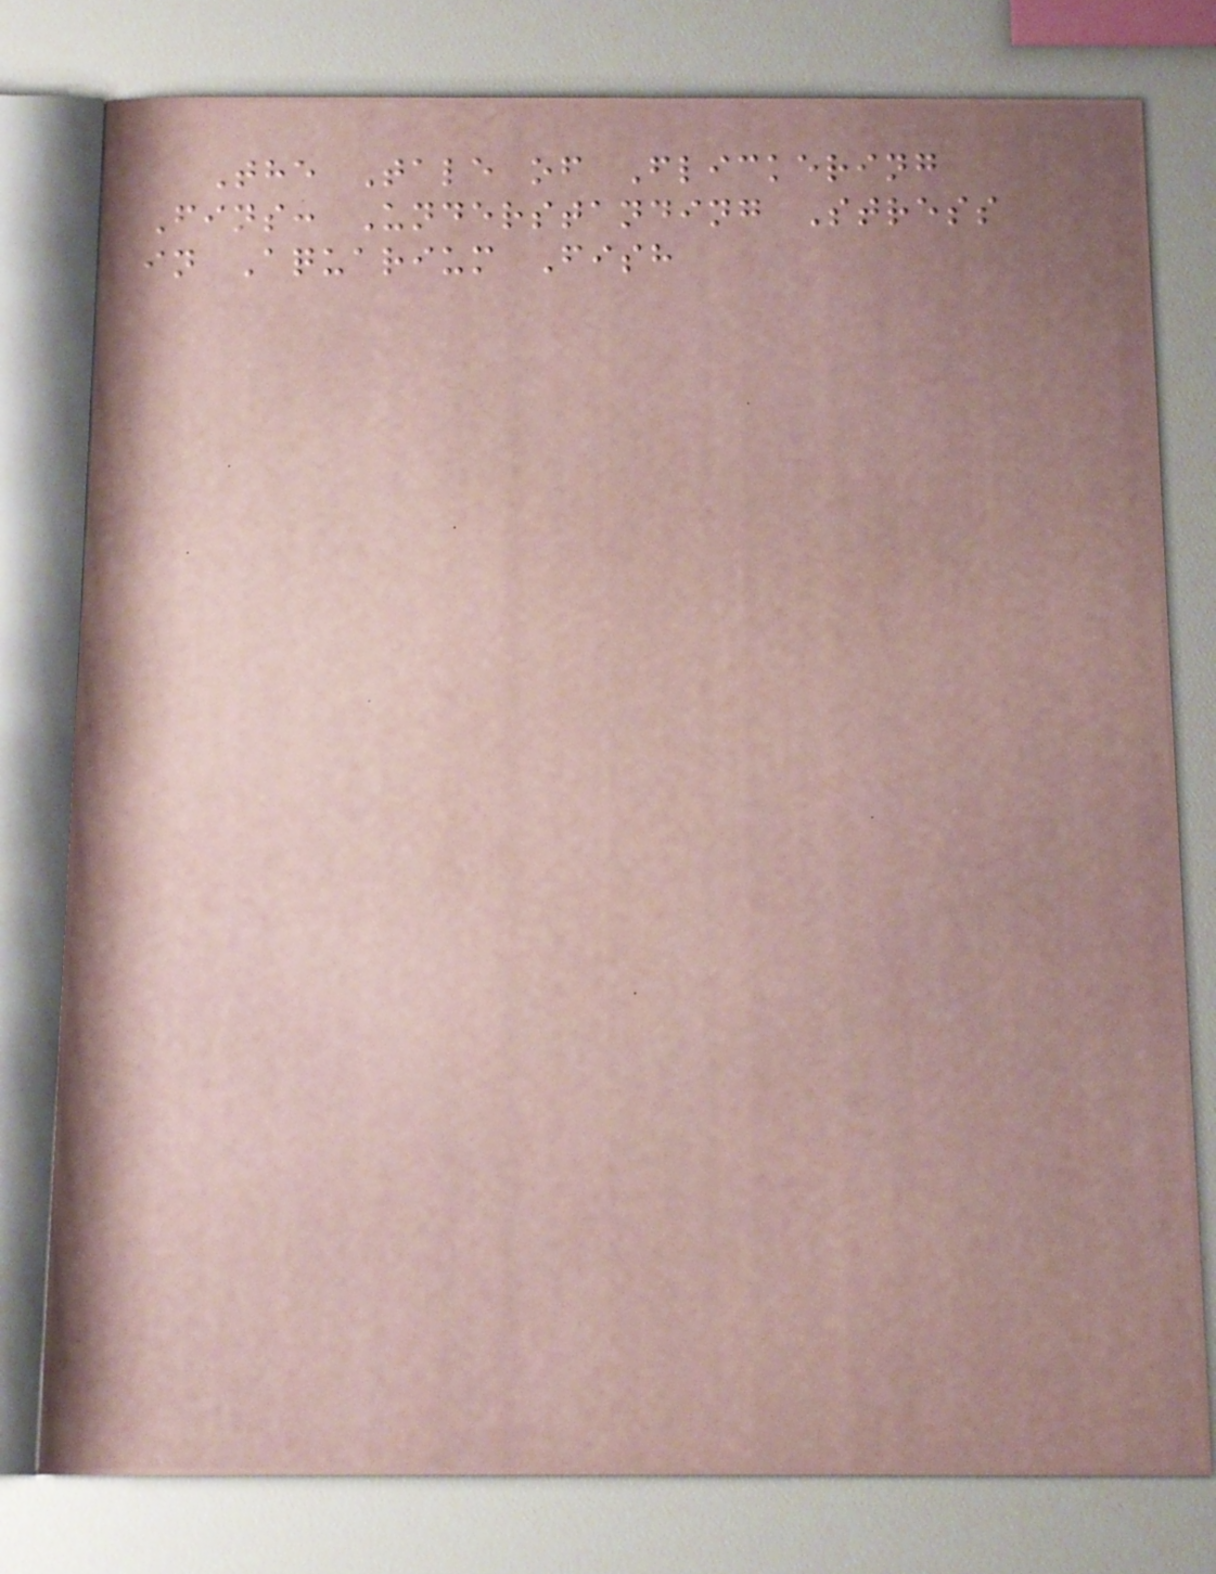The Tale of Flickering
Fins: Understanding Stress
in Aquarium Fish
